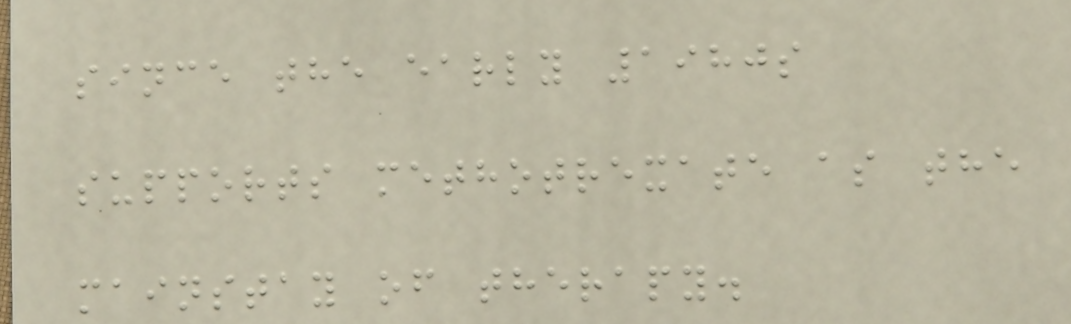since the early 1980s
supports methotrexate as the
mainstay of therapy.
